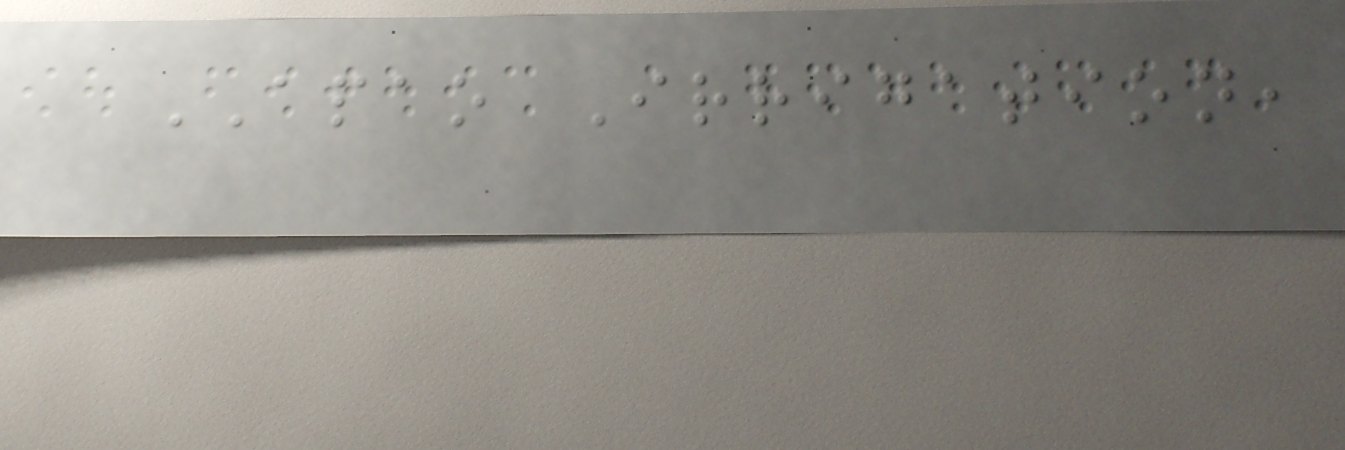APAO Irrigation,
